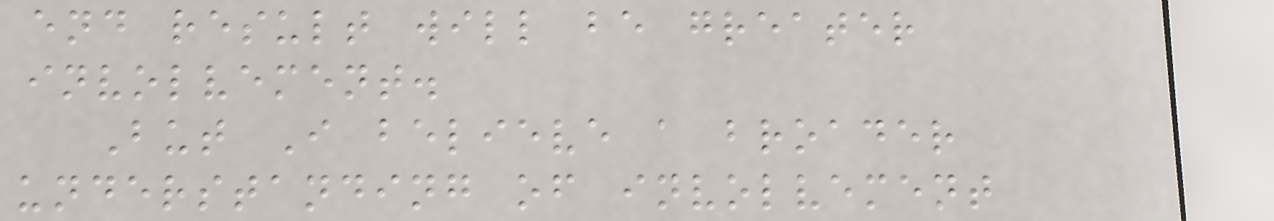end result will be greater
involvement.
But I believe a broader
understanding of involvement
